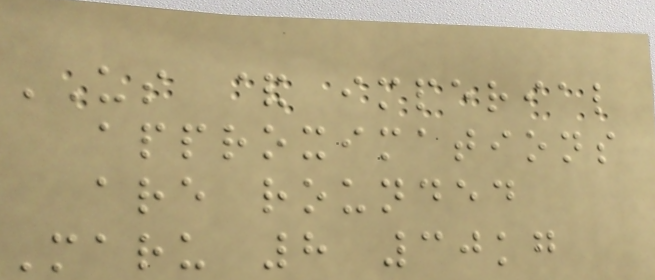US & imperial
approximations
are rounded
Maru 8 30kg
